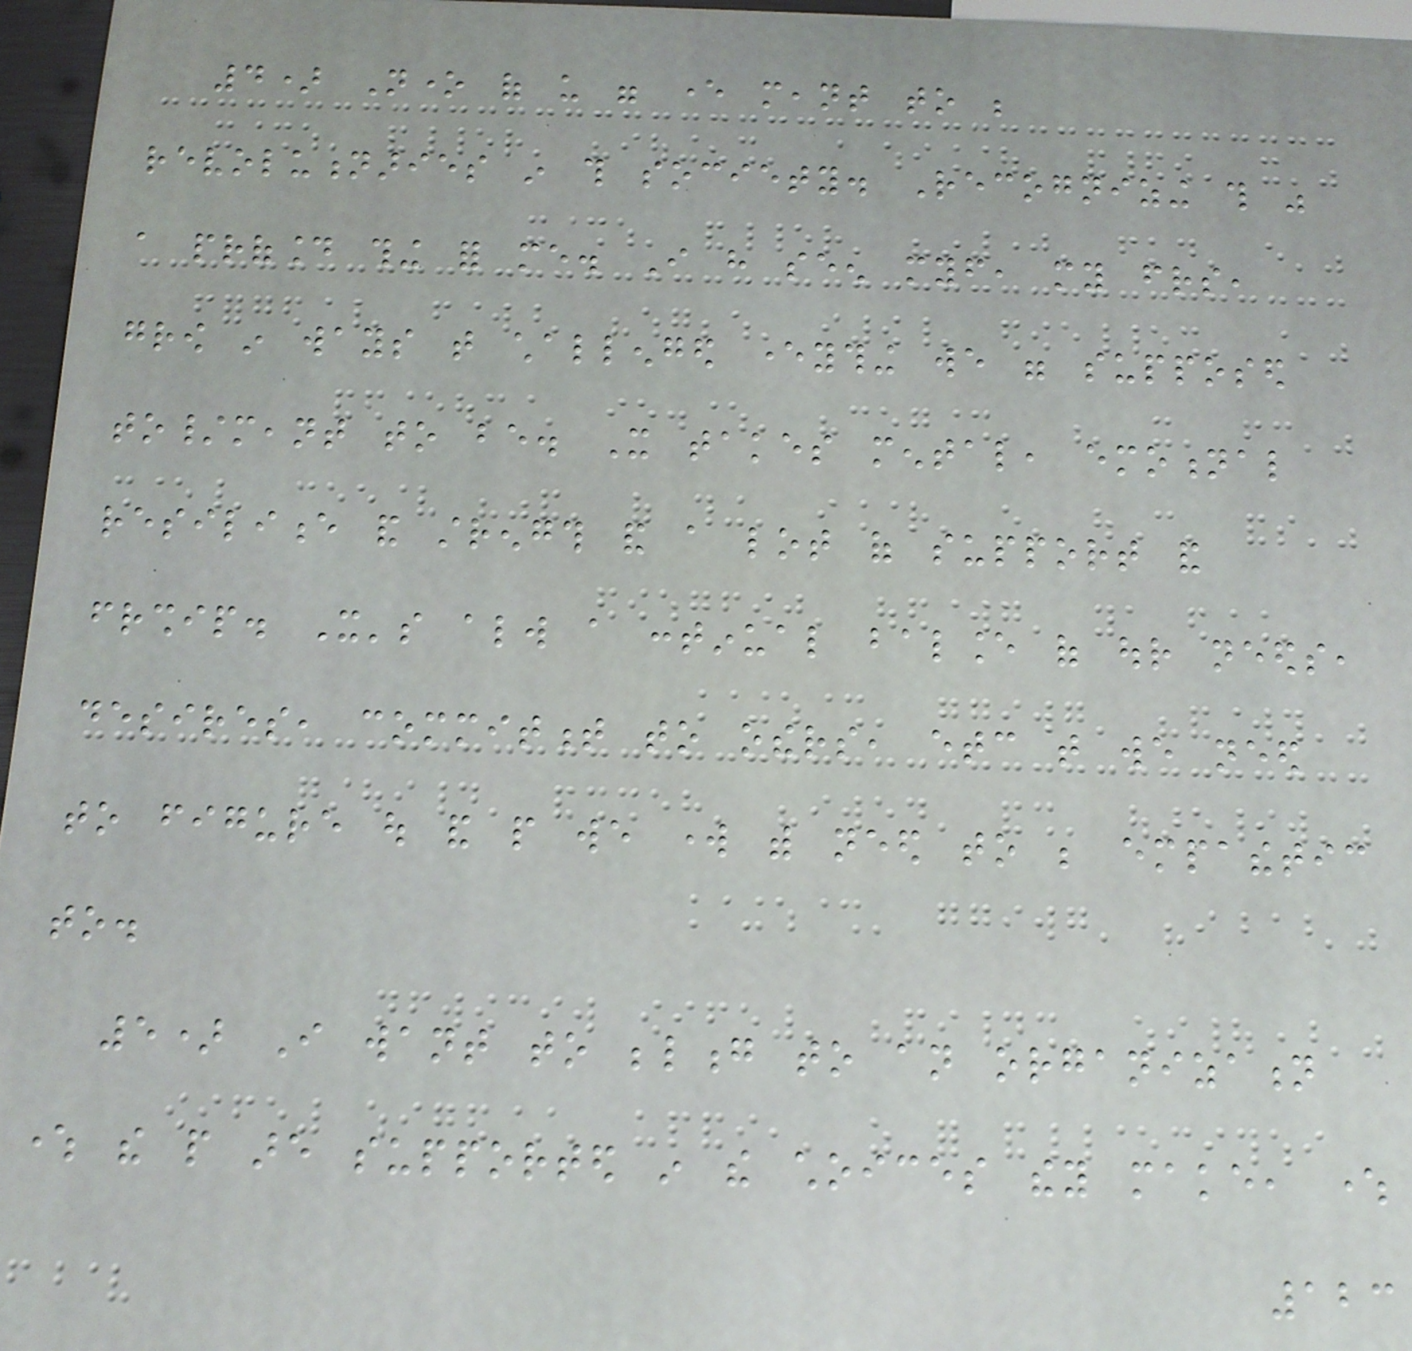4) None of us were ever meant to be
revolutionaries in this society. Recognizing this was
a profound thing for me. I have seen myself, my friends,
grow in ways that challenged everything we were supposed
to/meant to be. It takes mental, emotional
resilience and strength and a lot of support and
friendship. It's always a continual balance of our needs,
desires, commitment to others, etc that we need
to figure out and people we work with need to be empathetic
to.
5) I want to belong to an organization
where the people are supported in the choices they make, where
123
